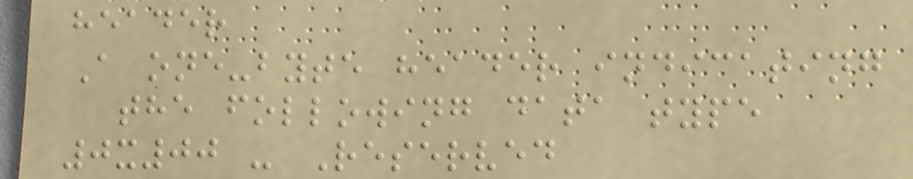header
A one-byte header indicating
the following data type
0x00 - Reserved
